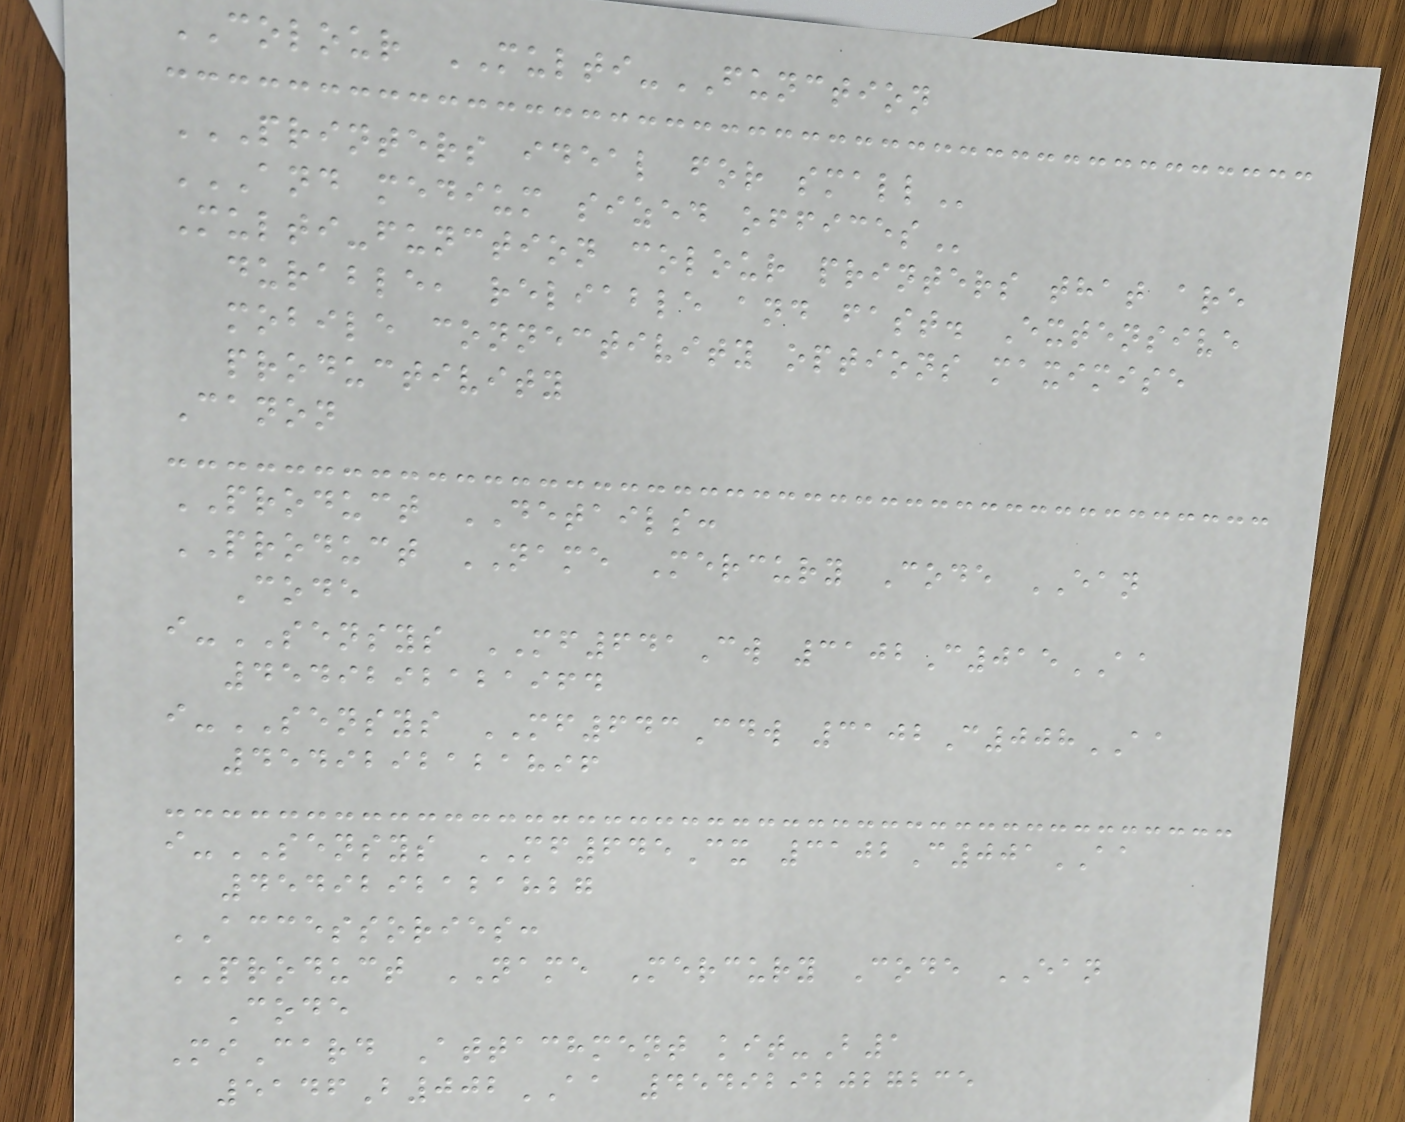COLOUR MULTI-FUNCTION
PRINTERS IDEAL FOR SMALL
AND MEDIUM SIZED OFFICES
Multi-function colour printers that are
durable, reliable and fast. Extensive
mobile connectivity options maximise
productivity
Canon
PRODUCT DETAILS:
PRODUCT NAME Mercury Code EAN
Code
i-SENSYS MF641Cw 3102C015AA
4549292121964
i-SENSYS MF643Cdw 3102C008AA
4549292121896
i-SENSYS MF645Cx 3102C001AA
4549292121827
ACCESSORIES:
PRODUCT NAME Mercury Code EAN
Code
MiCard Attachment kit-B1
5146B002AA 4549292027235
